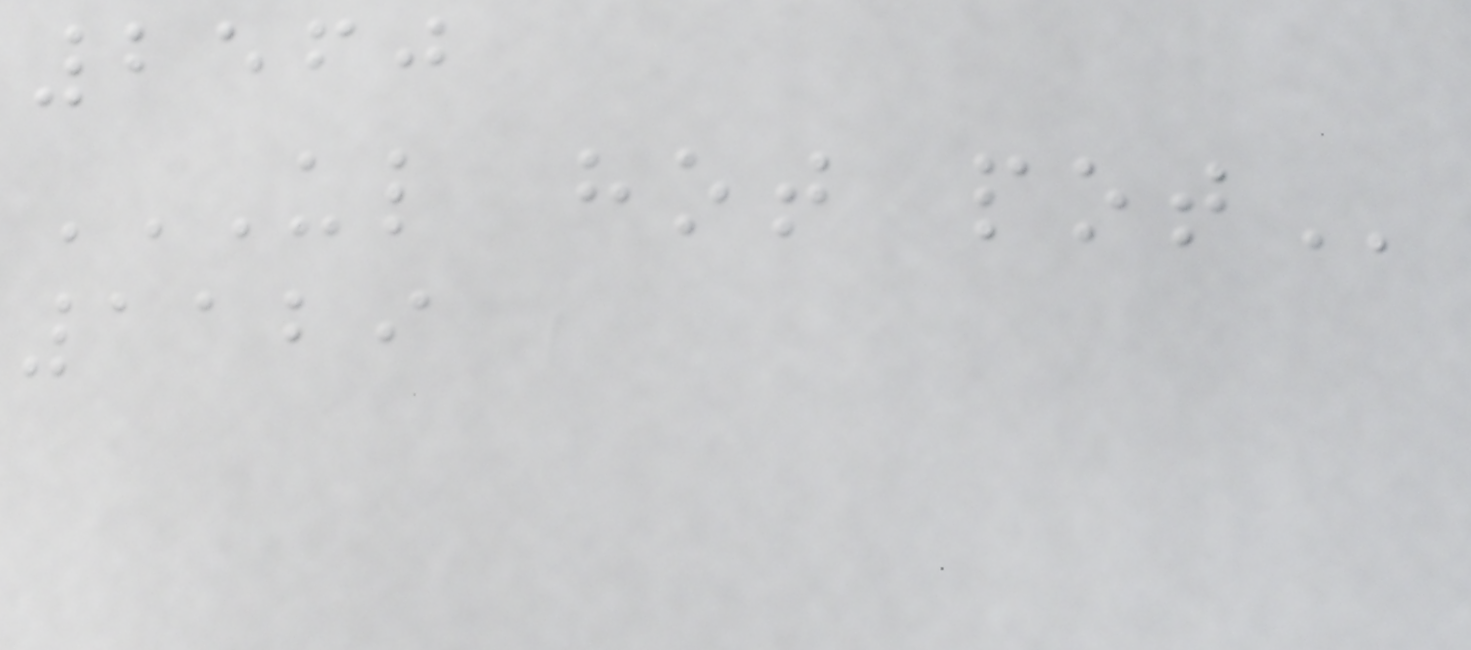2560
UL HOT POT
1129
